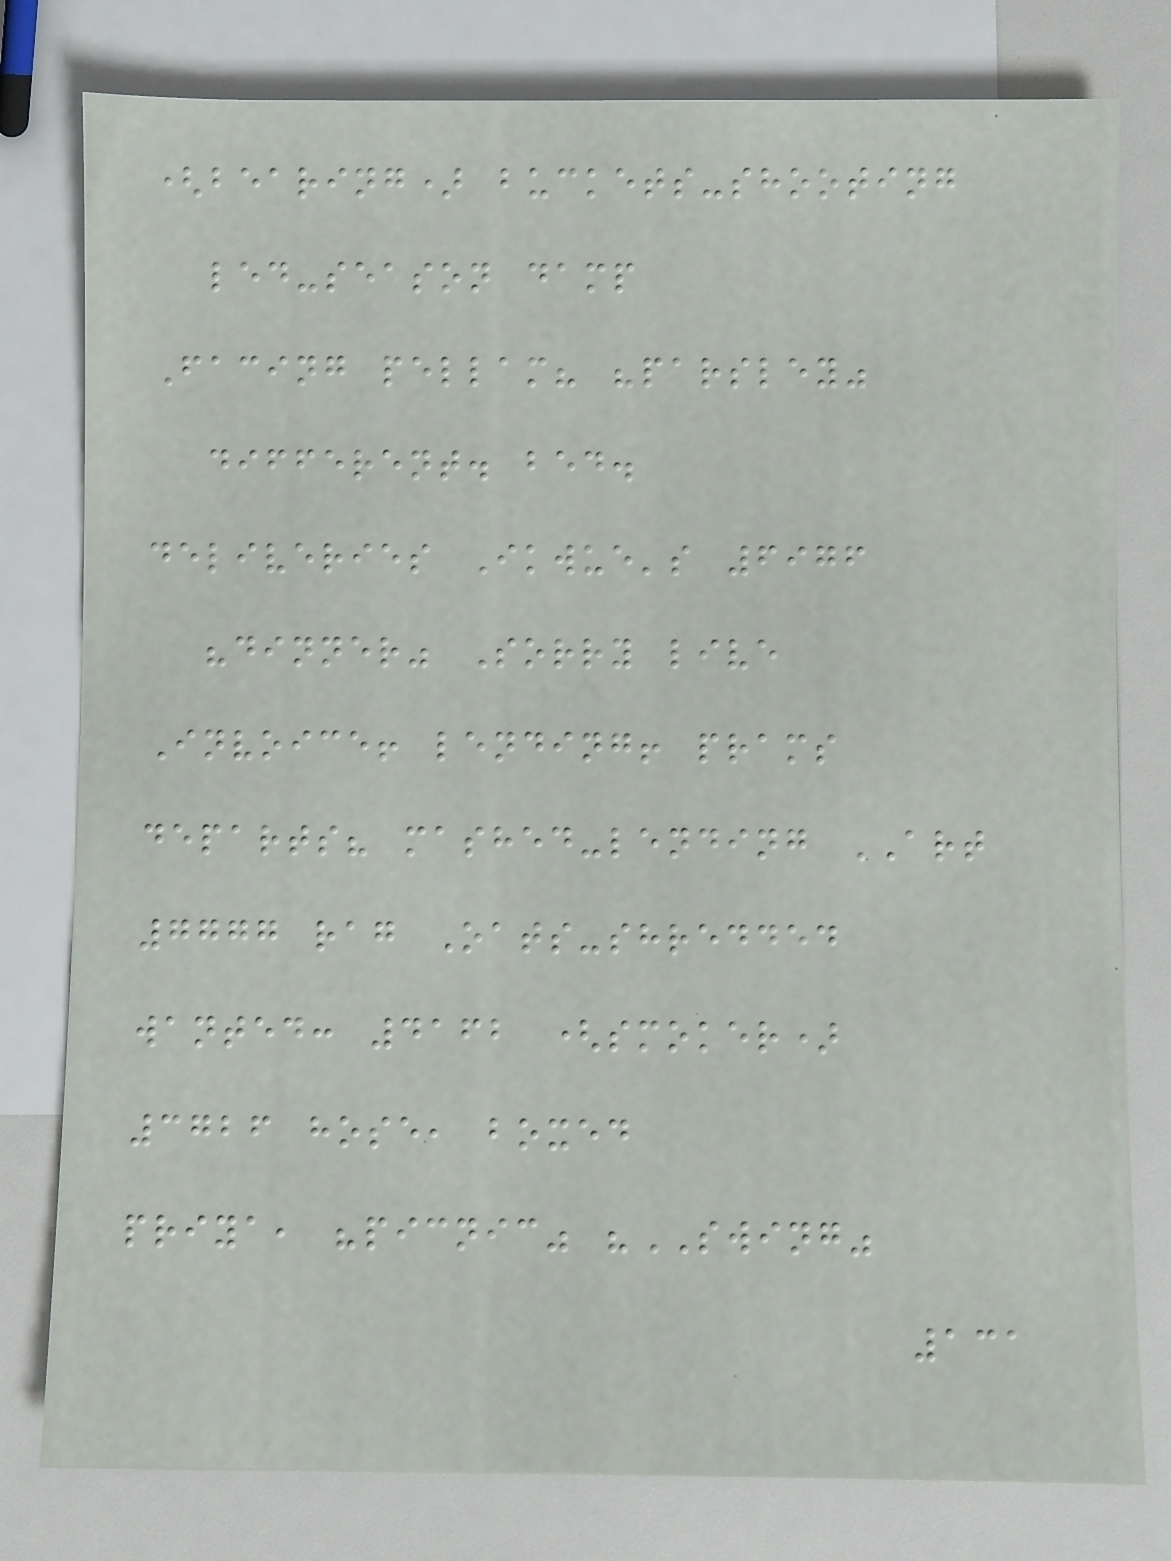(bearing) buckets-shooting
led-season damp
Facing pellam? "parsley"
different. bed.
deliveries Ikwue's 6976
"dinner" Sorry live
Invoice! lending! prams
departs? mashed-lending ART
7777 rag Oats-shredded
wanted: 4162 (smoker)
3726 hose, boxed
priya, "picnic" "SWING"
131
